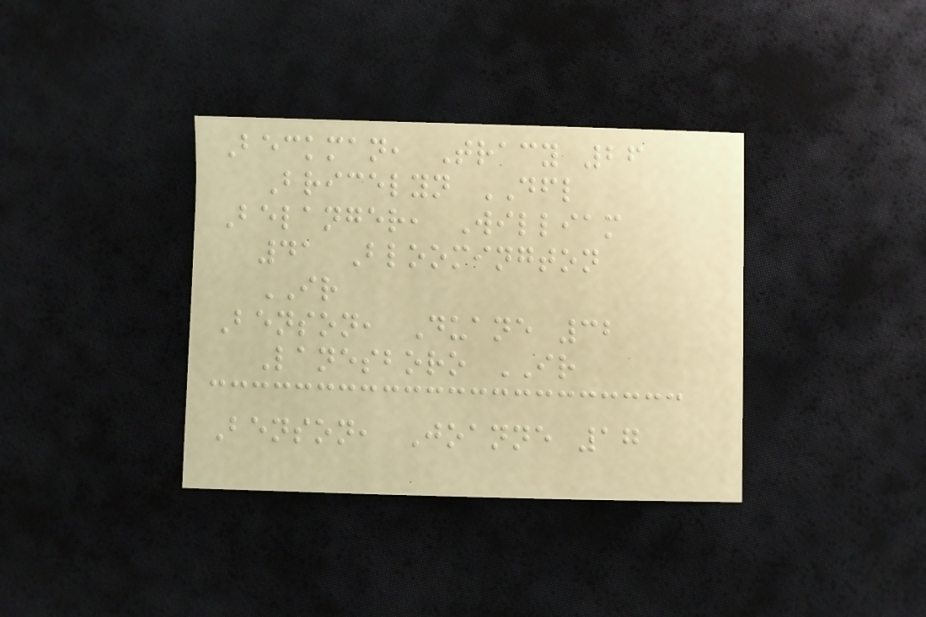Beckman, Tracy 26
Bricelyn DFL
Belanger, William
41 Bloomington
IR
Benson, Duane 32
Lanesboro IR
Benson, Joanne 17
